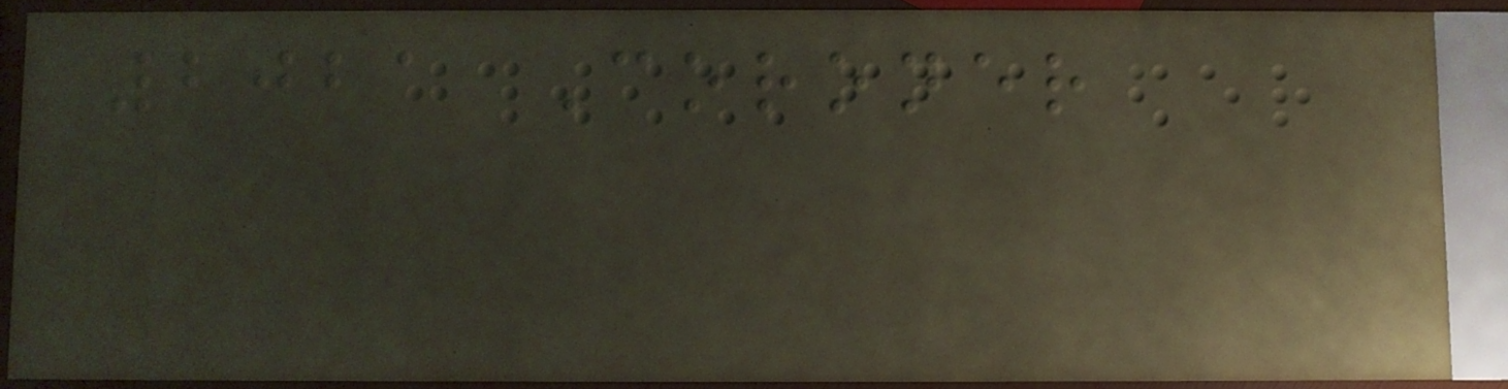2021 Coroner
